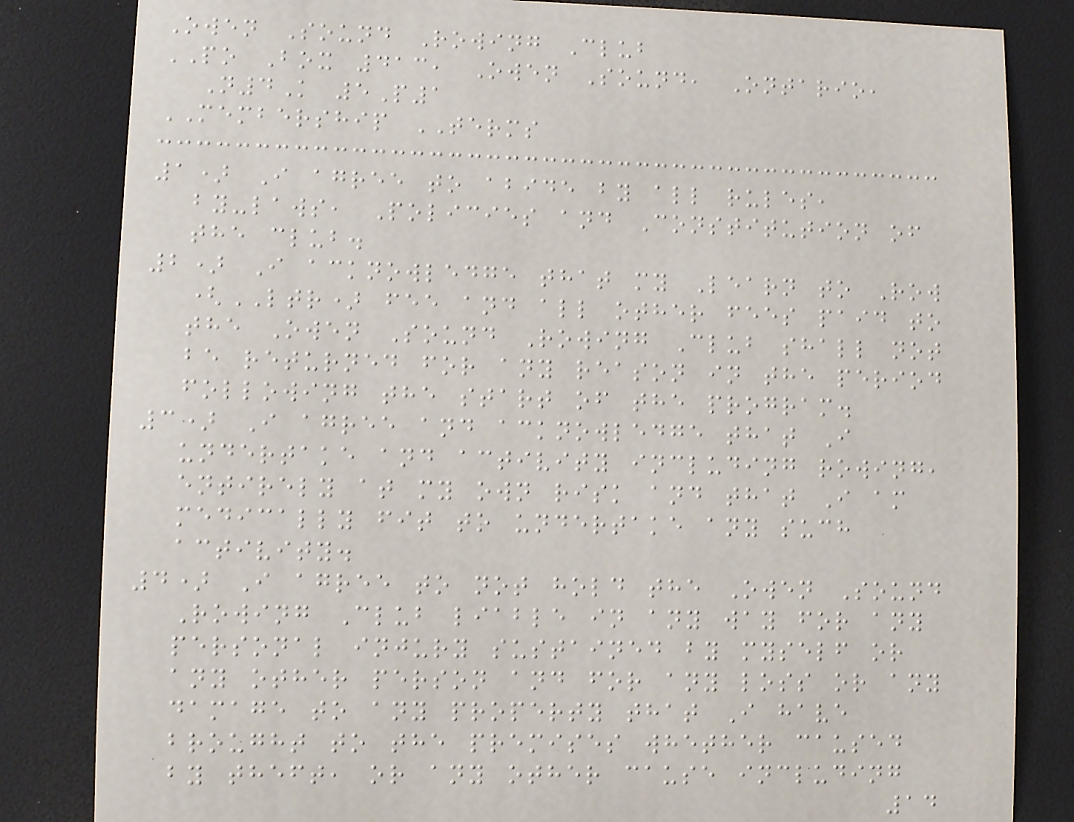Owen Sound Rowing Club
PO Box 413, Owen Sound, Ontario,
N4K 5P1
MEMBERSHIP TERMS
1) I agree to abide by all rules,
by-laws, Policies and Constitution of
the club.
2) I acknowledge that my Learn to Row
(LTR) fee and all other fees paid to
the Owen Sound Rowing Club shall not
be returned for any reason in the period
following the start of the program.
3) I agree and acknowledge that I
undertake and activity including rowing,
entirely at my own risk and that I am
medically fit to undertake any such
activity.
4) I agree to not hold the Owen Sound
Rowing Club liable in any way for any
personal injury sustained by myself or
any other person and for any loss or any
damage to any property that I have
brought to the premises whether caused
by theft, or any other cause including
14
